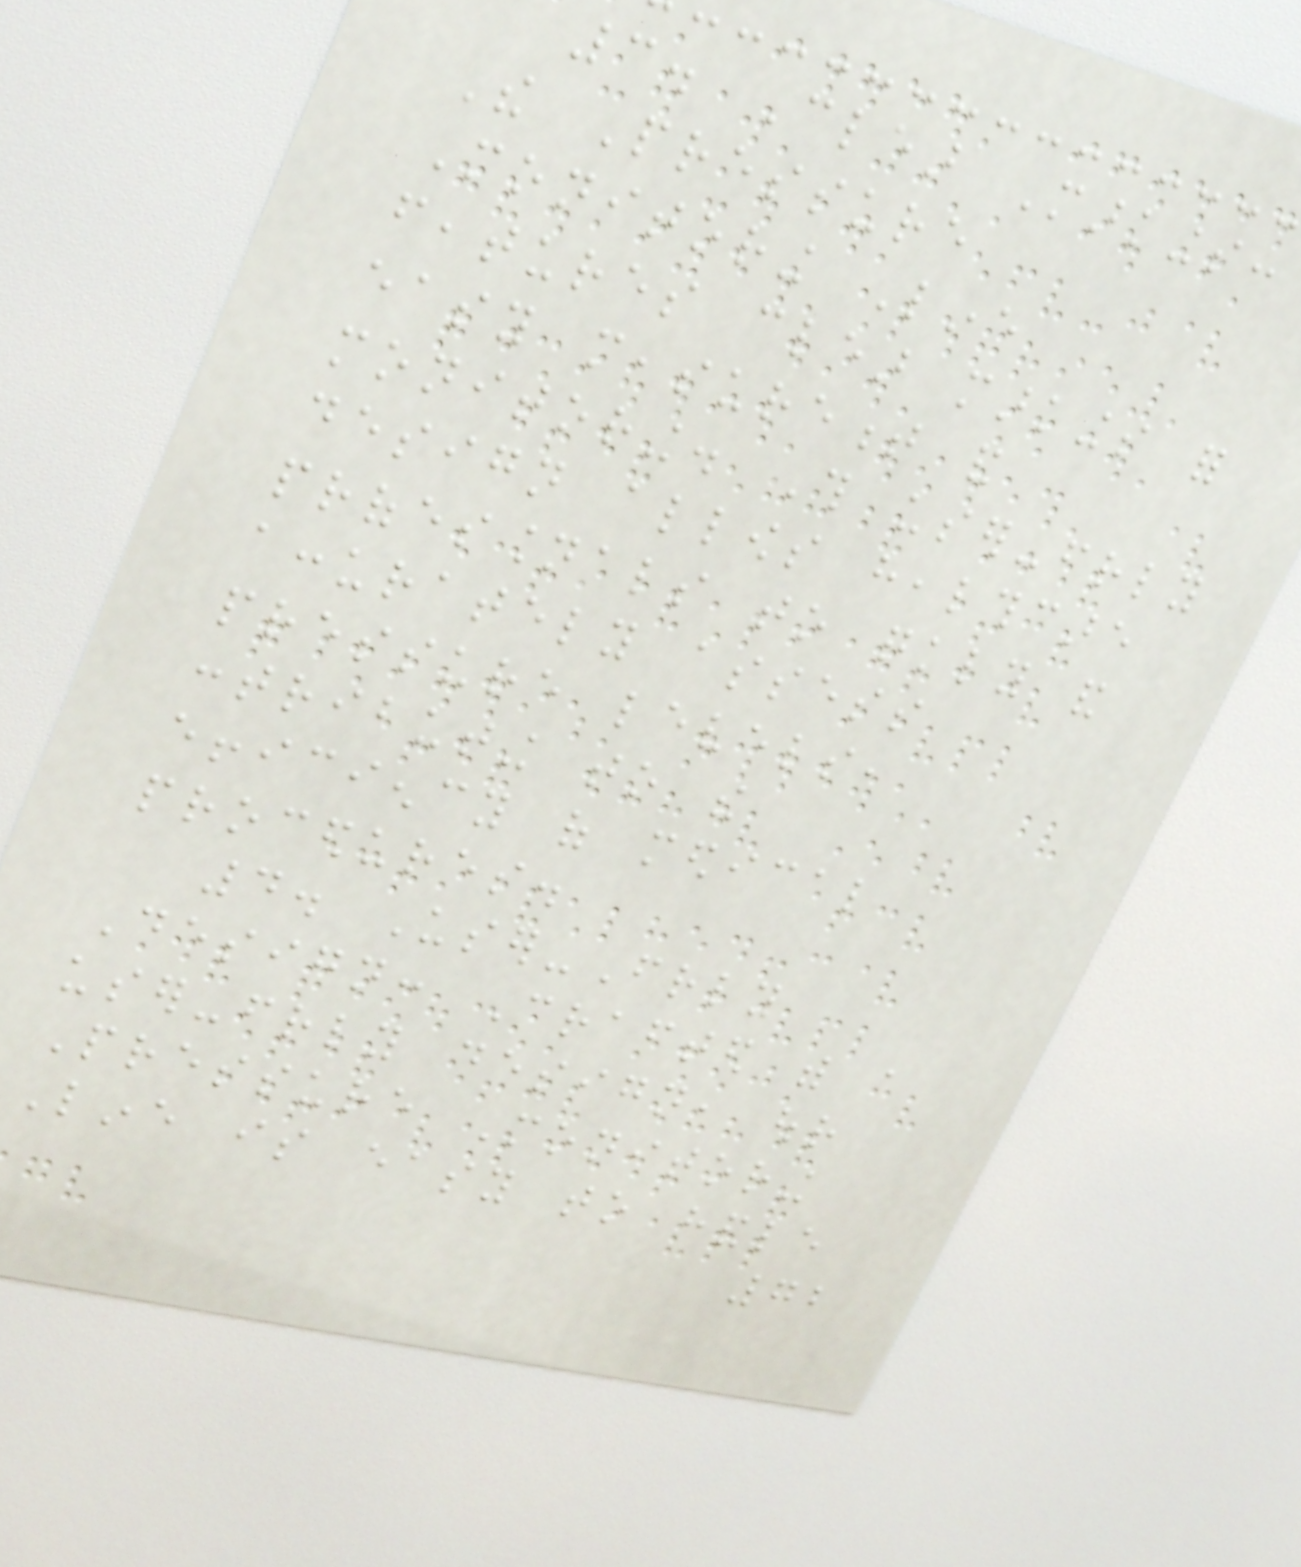3. Clear Markings:
The Pressure
Monitoring Line
features clear markings for
easy measurement and
monitoring. This user-friendly
design allows healthcare
professionals to quickly and
accurately assess
pressure levels,
contributing to the
efficiency of medical
procedures.
4. User-Friendly
Design: Crafted with a
user-friendly design, our
Pressure Monitoring
Line is easy to handle
72
